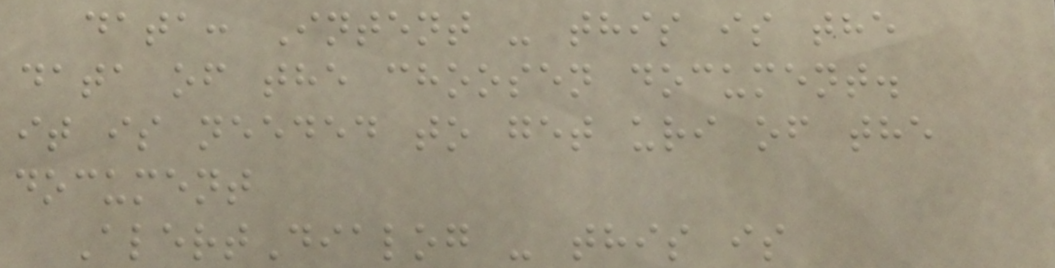data: Intent - this is the
data of the choosen document.
it is needed to get uri of the
document
AlertDialog - this is
